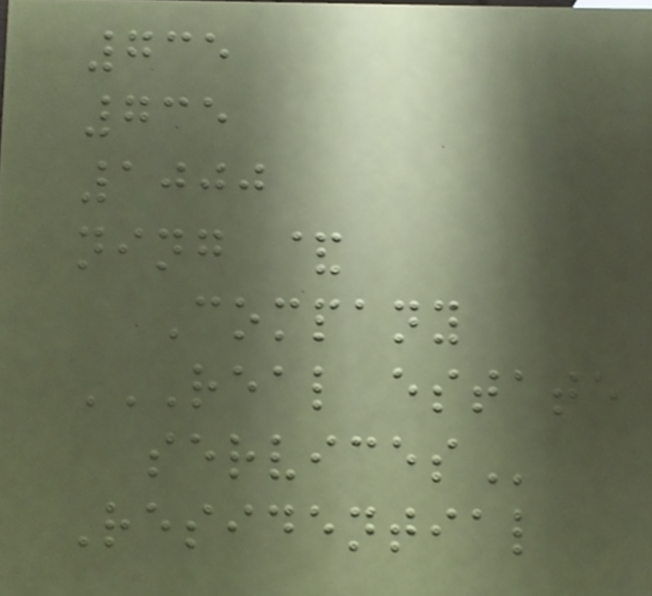735
735
1000
ning &
Company
REAL ESTATE
SERVICES
Residential
